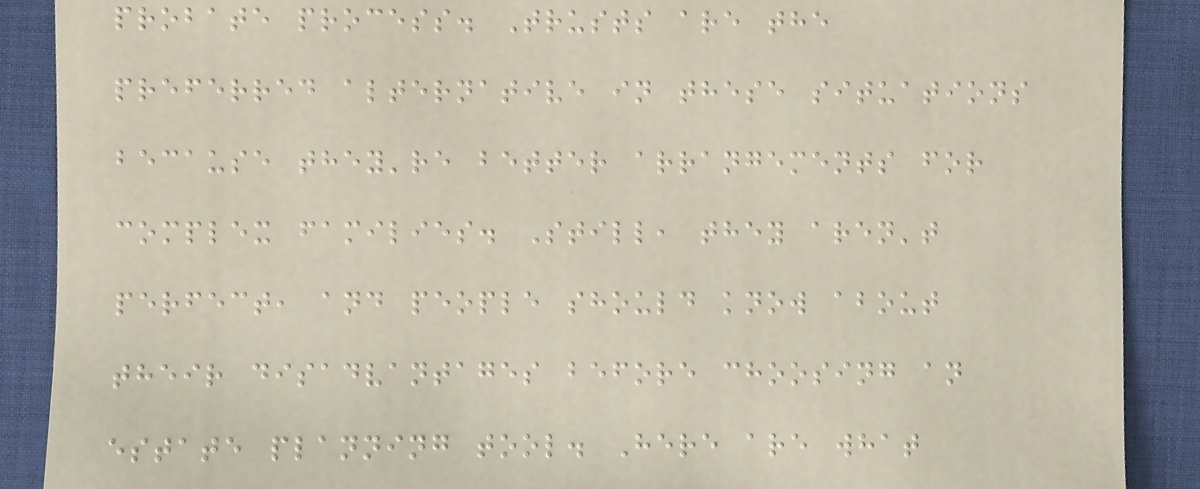probate process. Trusts are the
preferred alternative in these situations
because they're better arrangements for
complex families. Still, they aren't
perfect, and people should know about
their disadvantages before choosing an
estate planning tool. Here are what
